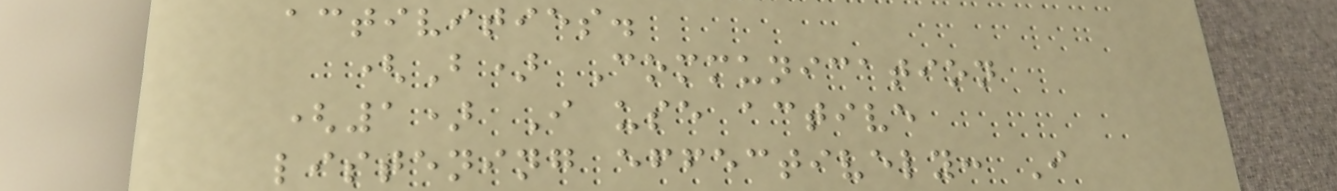activities.
(B) Communication
(1) I use active
listening effectively: I
